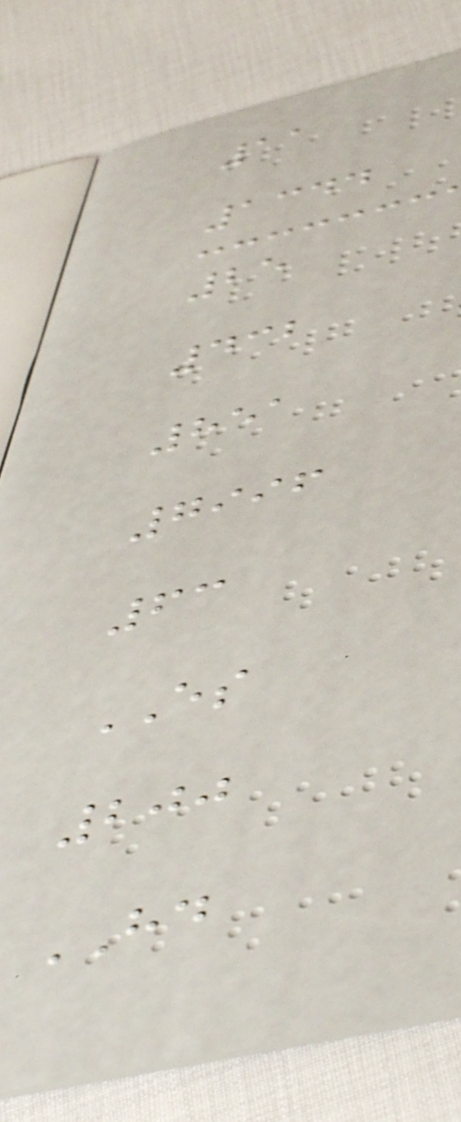11
1344
25
432
851
7996
63
ES
200
HD
